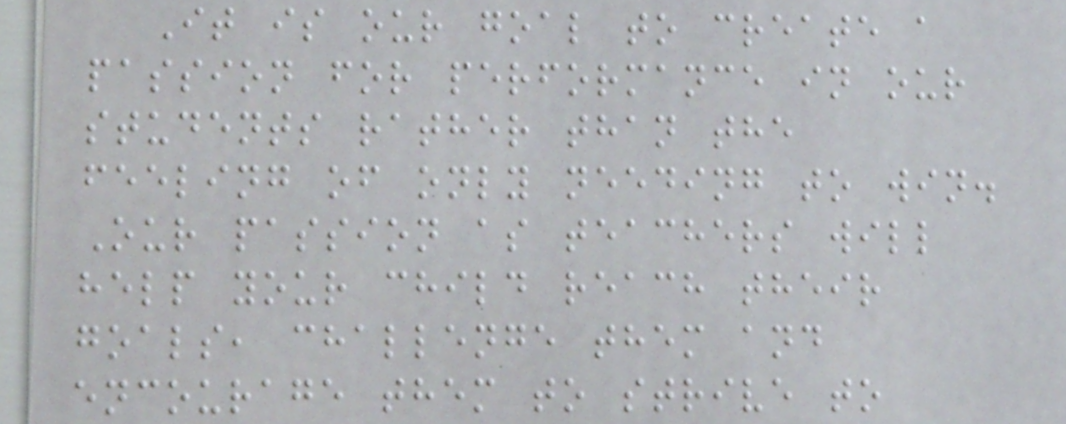It is our goal to create a
passion for performance in our
students rather than the
feeling of only needing to win.
Our passion as teachers will
help your child reach their
goals, challenge them and
encourage them to strive to
